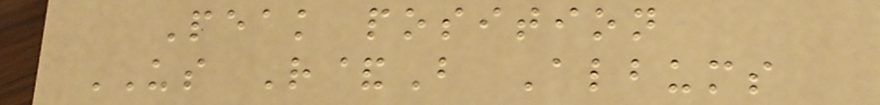Peak position
US R&B Albums
